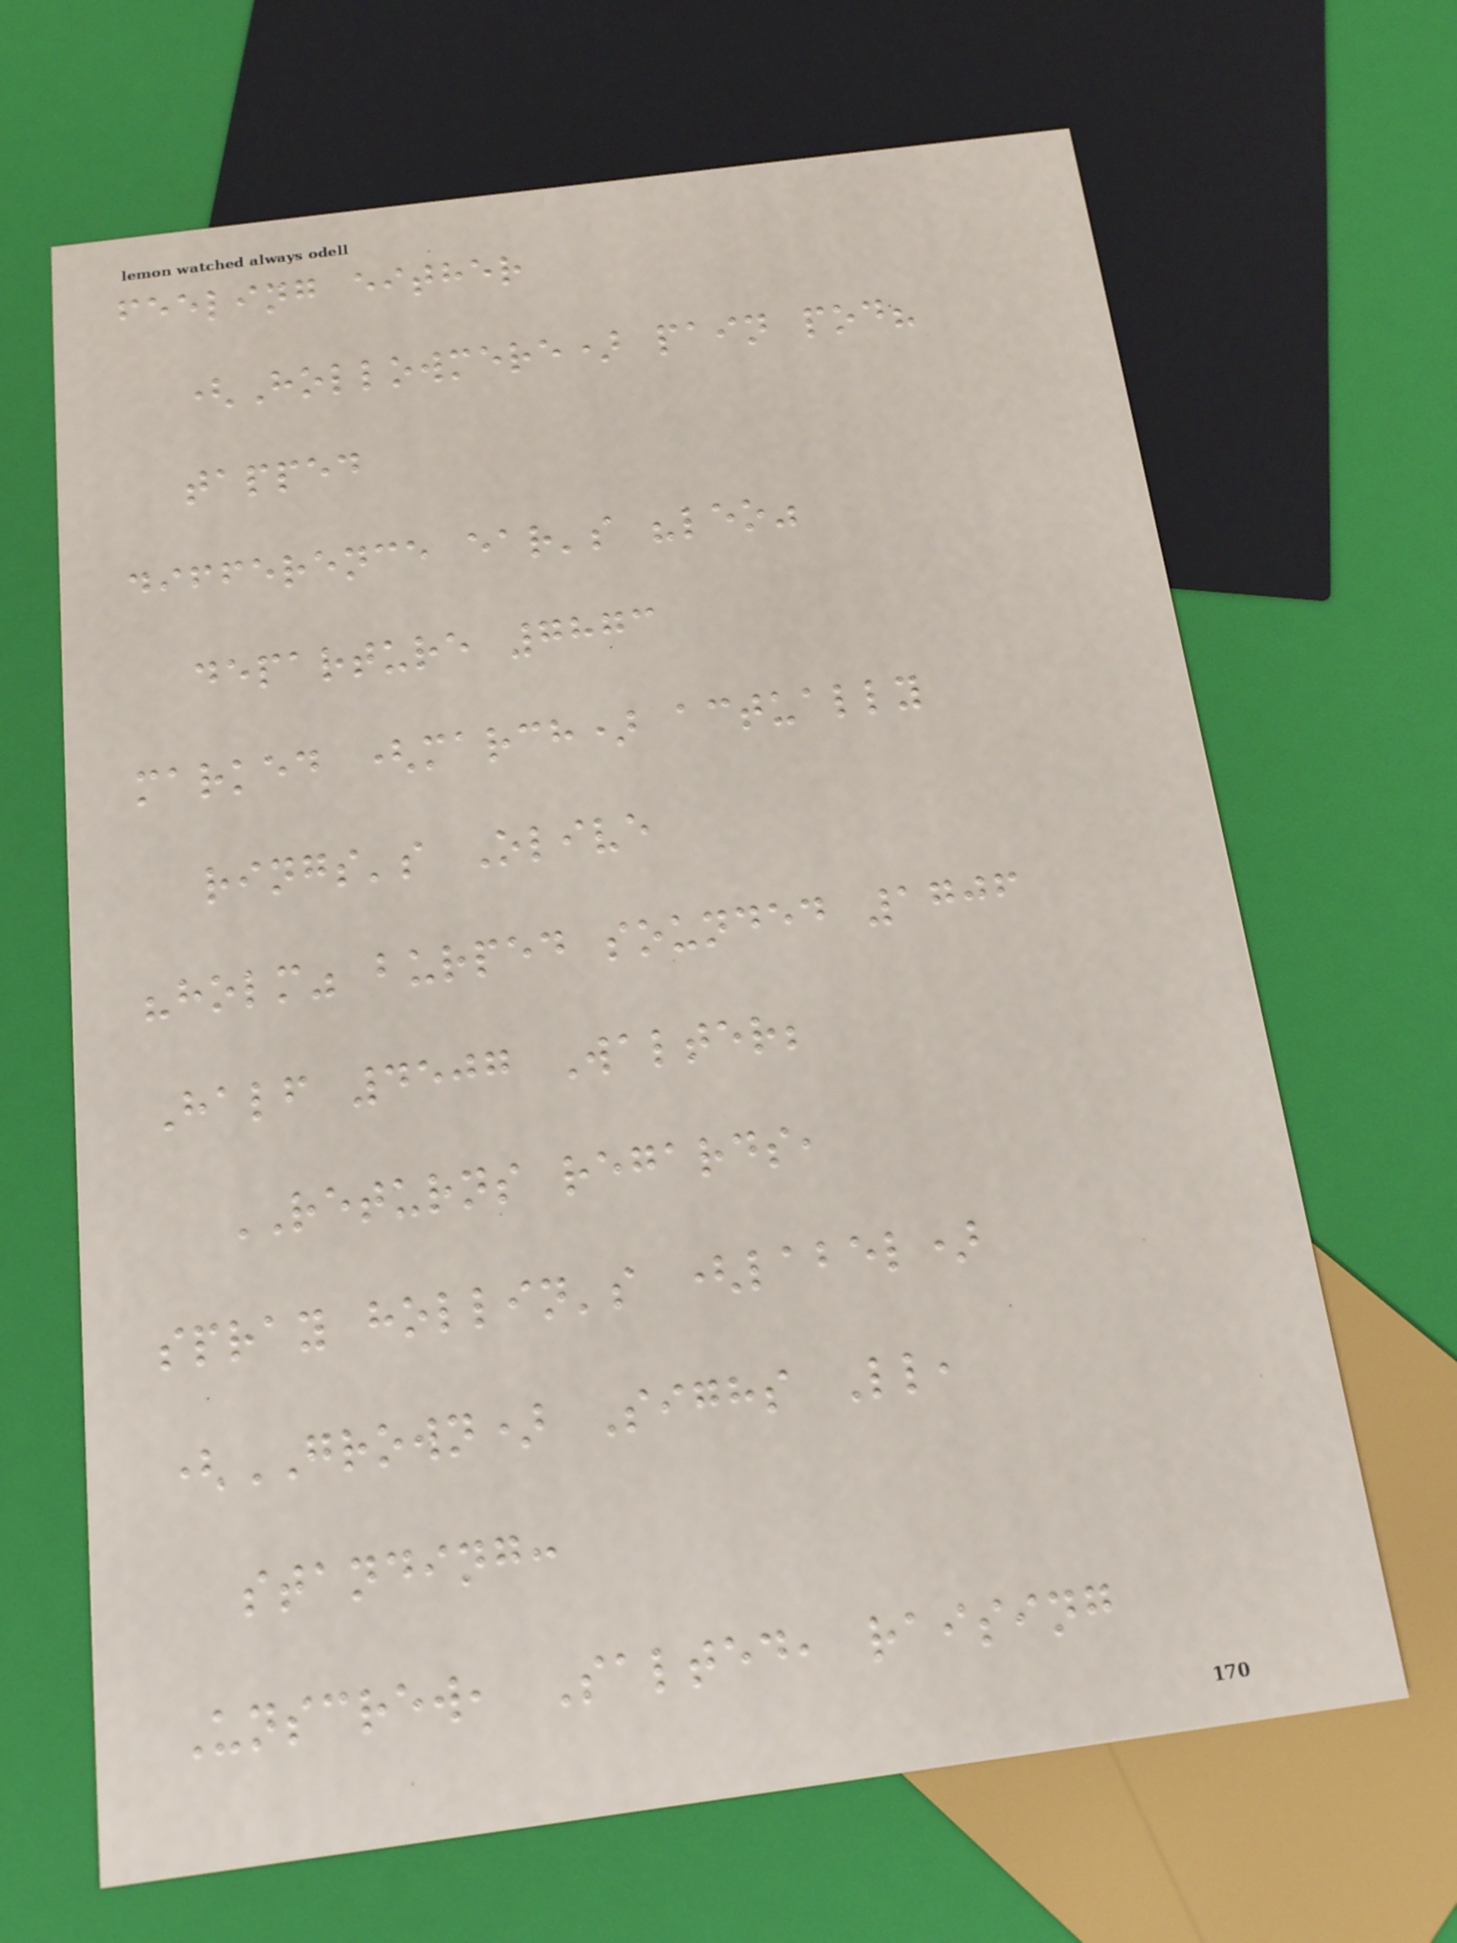feeling either
(Hollowmere) pain pod?
tapped
difference ear's "leo"
departure 7873
marked (march) actually
rings's Olive
"holm" burped sounded 1706
Half 4507 Walter;
RETURNS regards,
spray hollin's (label)
(GROWN) Sighs Ll,
standing:
Unscrew, Salted, raising
